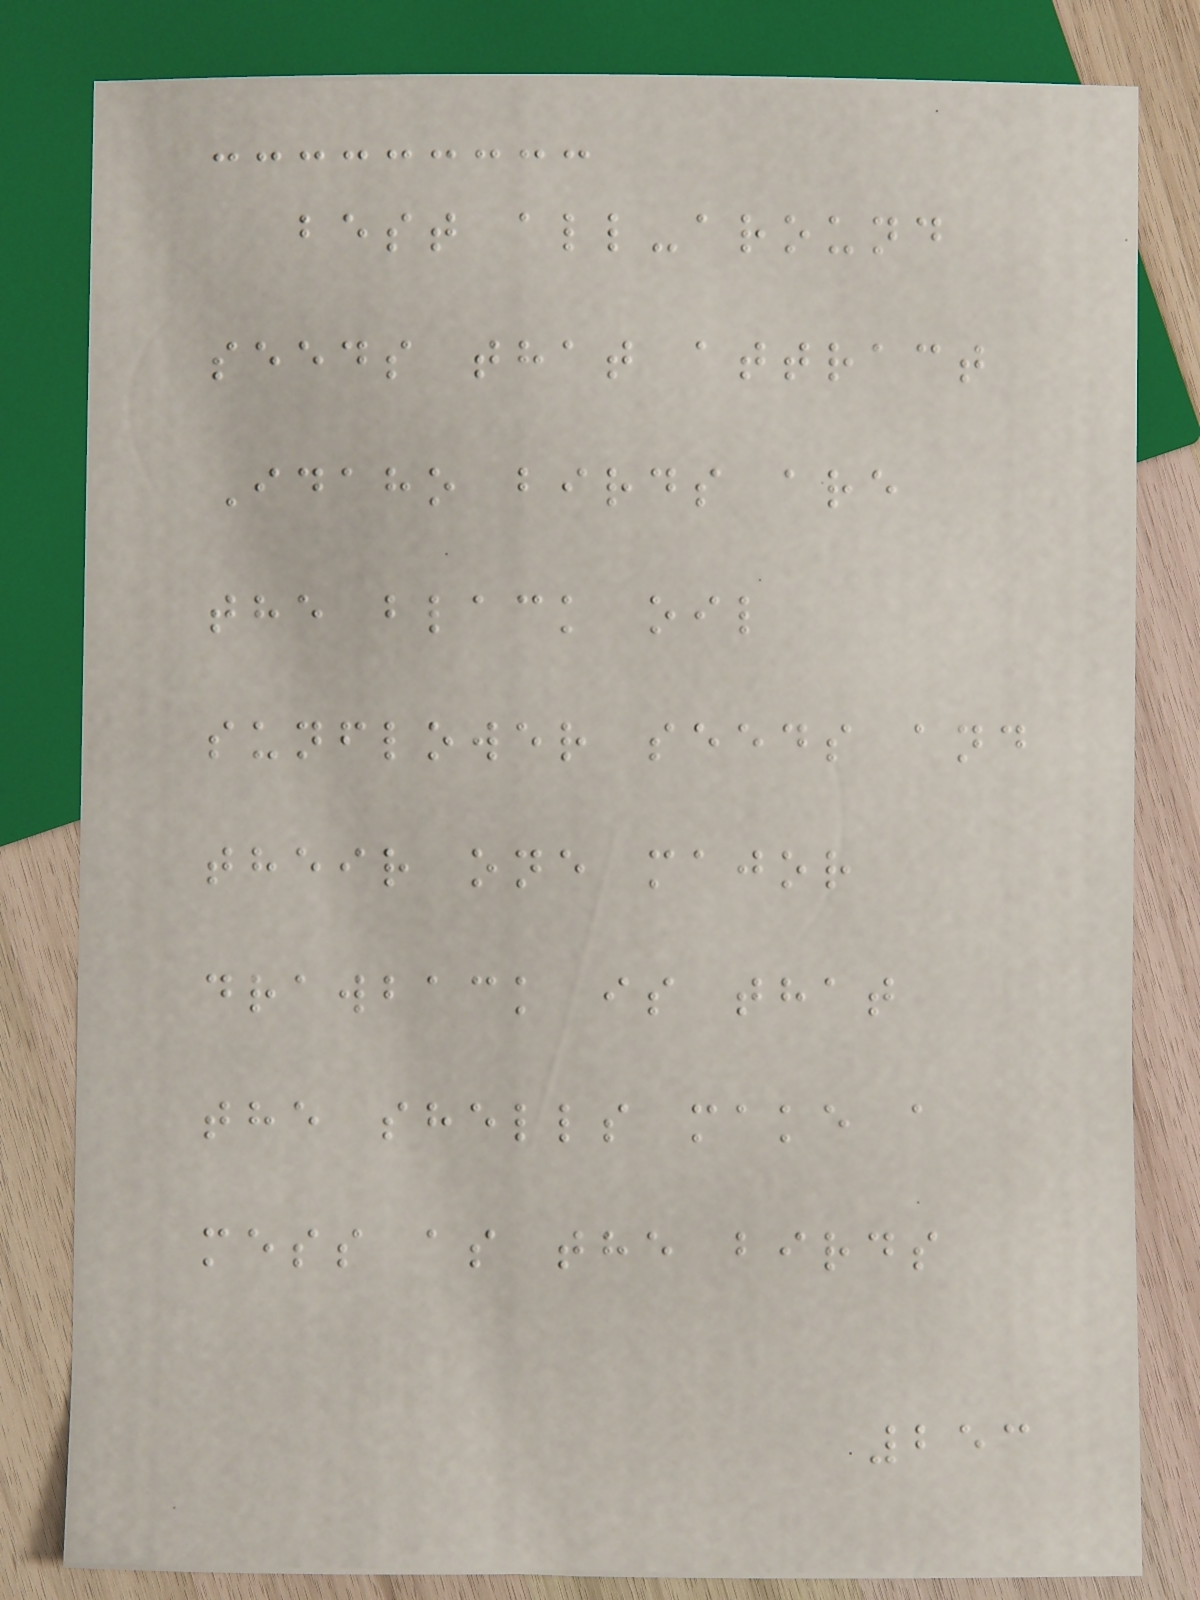best all-around
seeds that attract
Idaho birds are
the black oil
sunflower seeds and
their one major
drawback is that
the shells make a
mess as the birds
253
